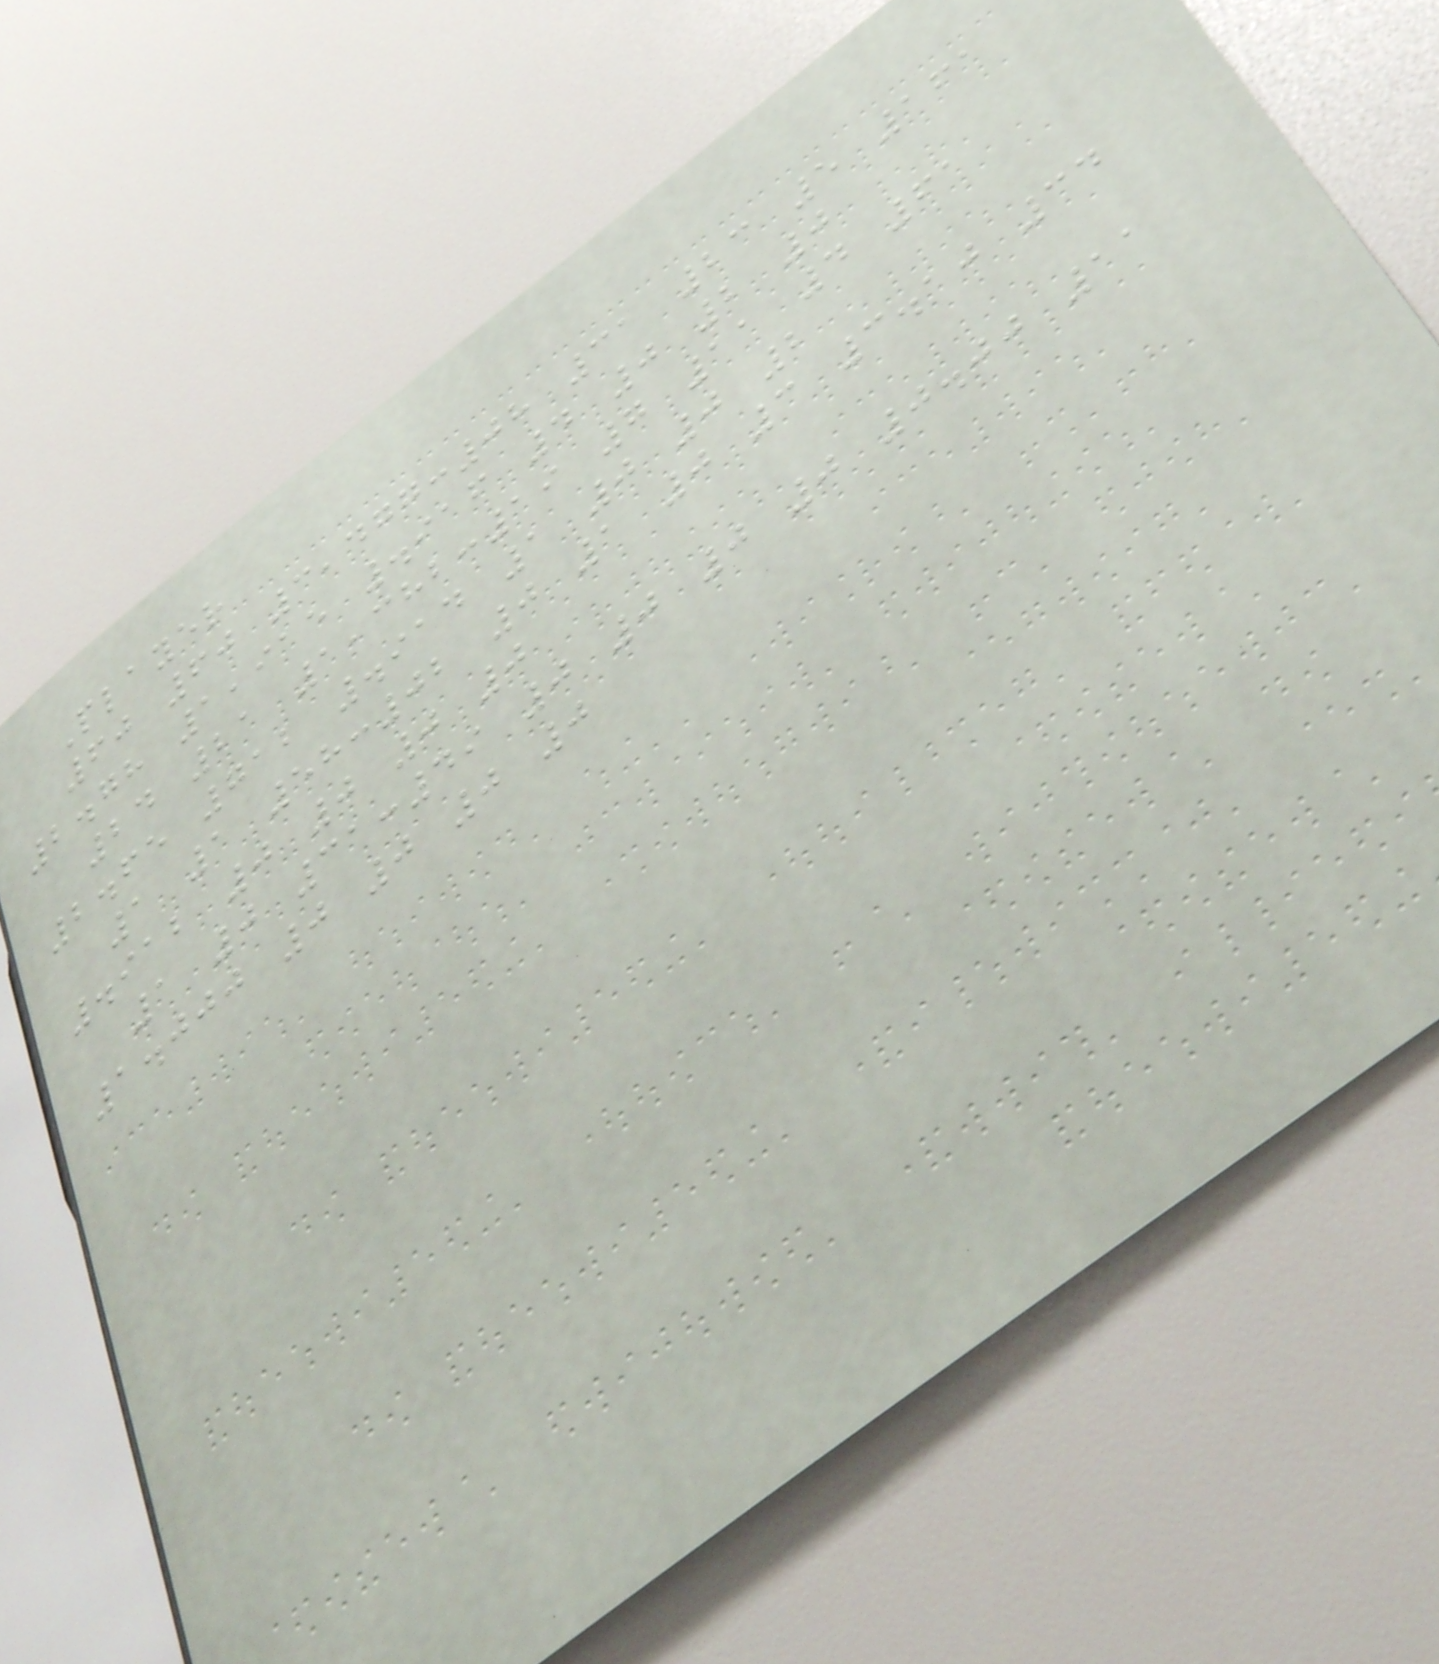Player
60 60 3,477:08 31 23 5 161
2.78 1,915 .916 4 0 2 0
24 21 1,382:19 7 11 4 61
2.65 712 .914 1 0 0 2
1 1 58:02 0 1 0 3 3.10 34
.912 0 0 0 0
1 0 31:49 0 0 0 0 0.00 11
1.000 0 0 0 0
